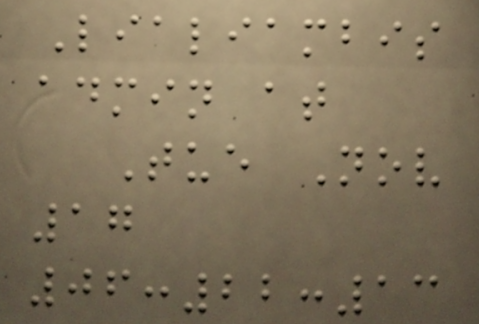Lialiambis
admin at
Tue Nov
17
06:22:13
